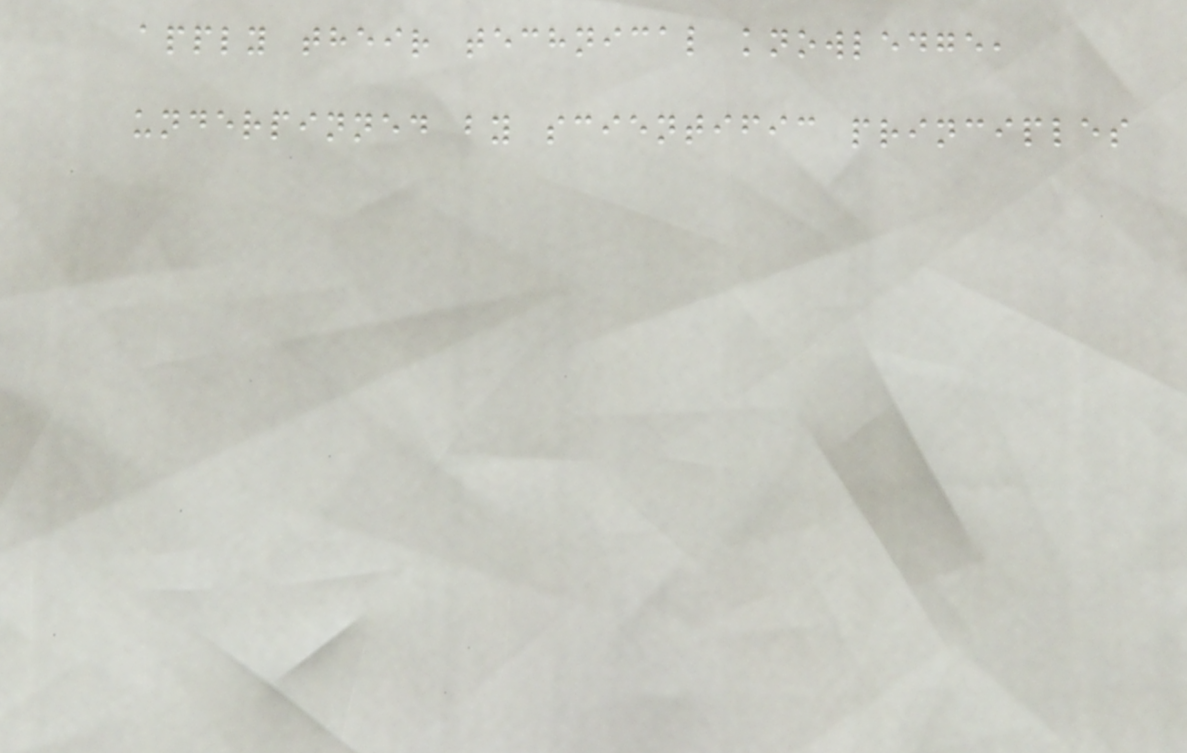apply their technical knowledge,
underpinned by scientific principles
